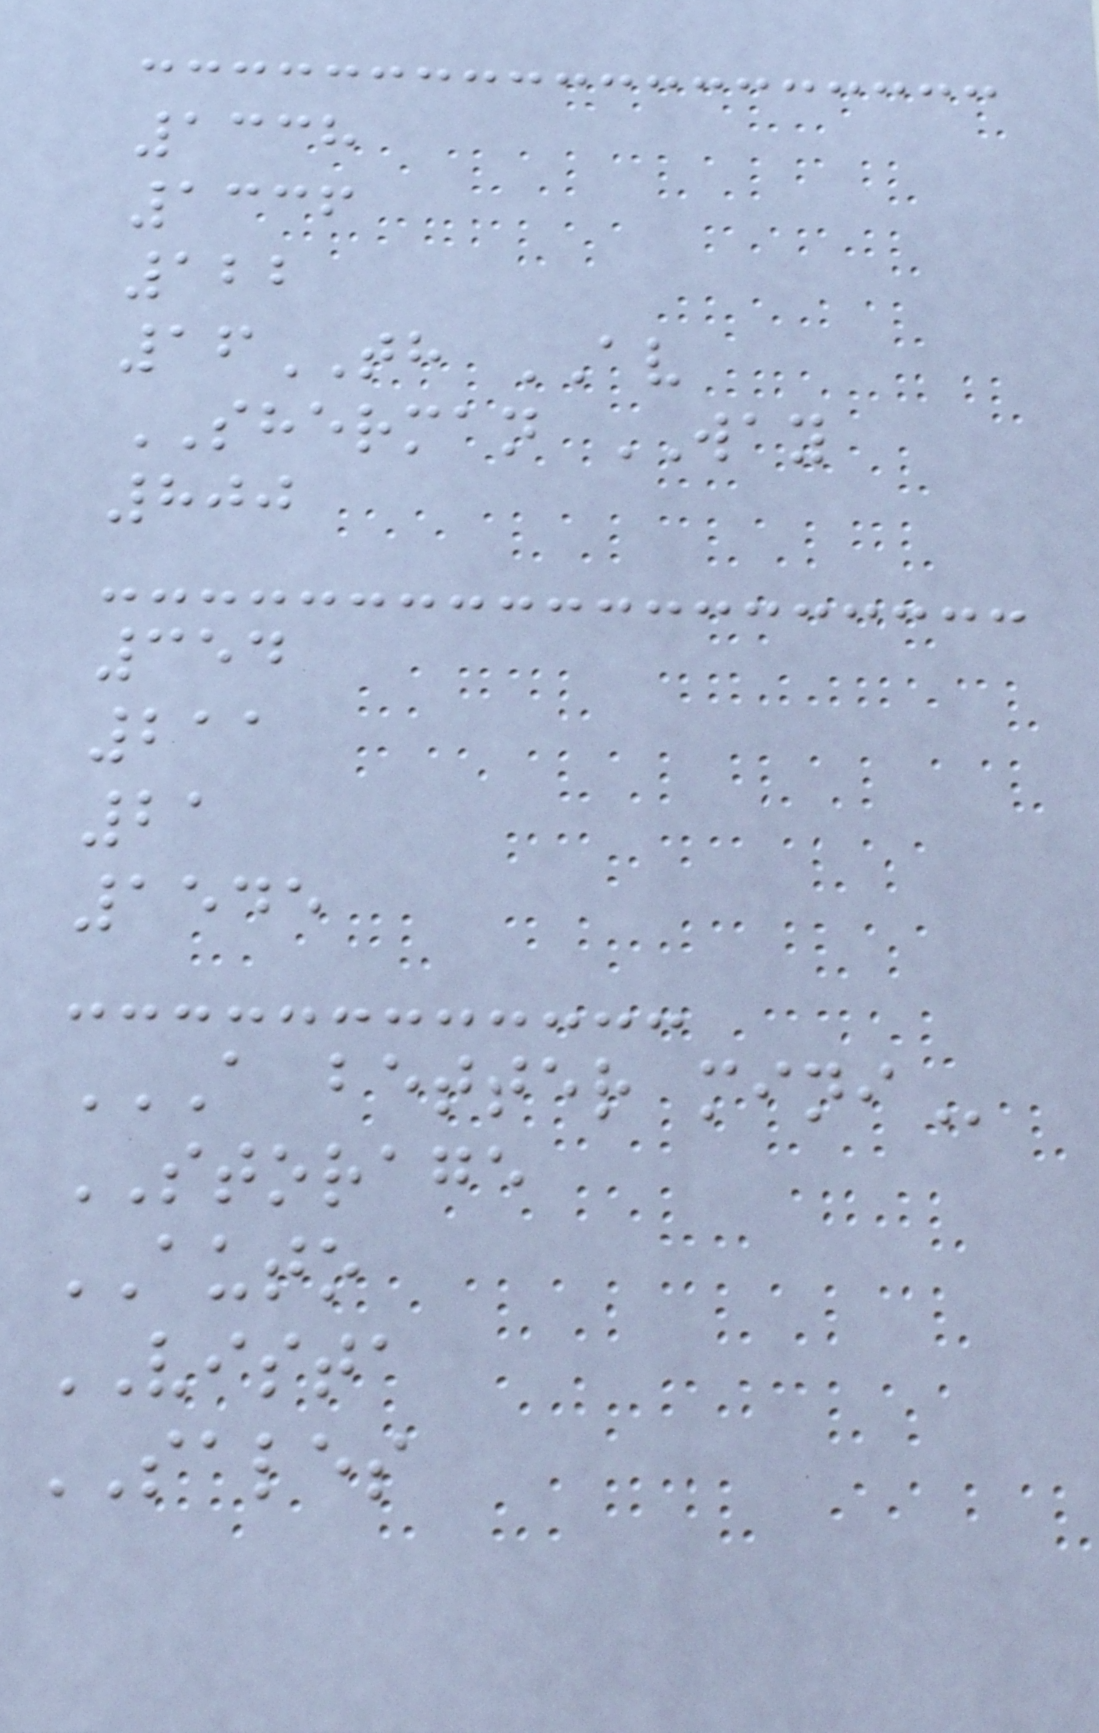1338
1336
122
16TH AV
SHERMAN WAY
800
354
211
21
1545
A BETTER MINI
STORAGE
AUTO
VISTA
SALES
